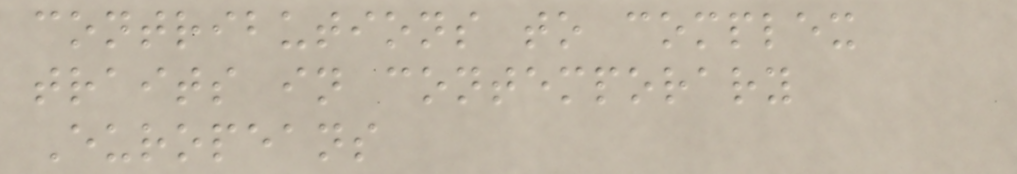contributions to complex
traits in contemporary
Europeans
